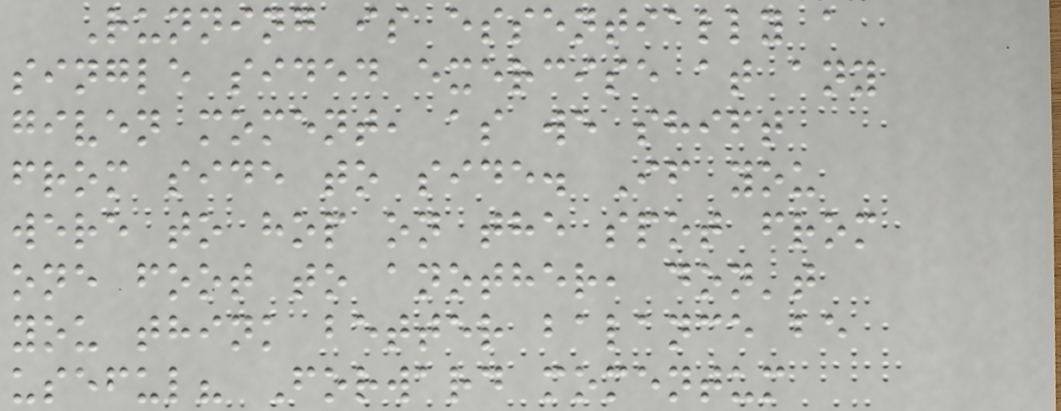Running is essentially a
single sided exercise at any
given moment, as we shift
from side to side. If you
were to hop on the spot from
one foot to another, don't
you think better balance be
useful? Forward momentum
